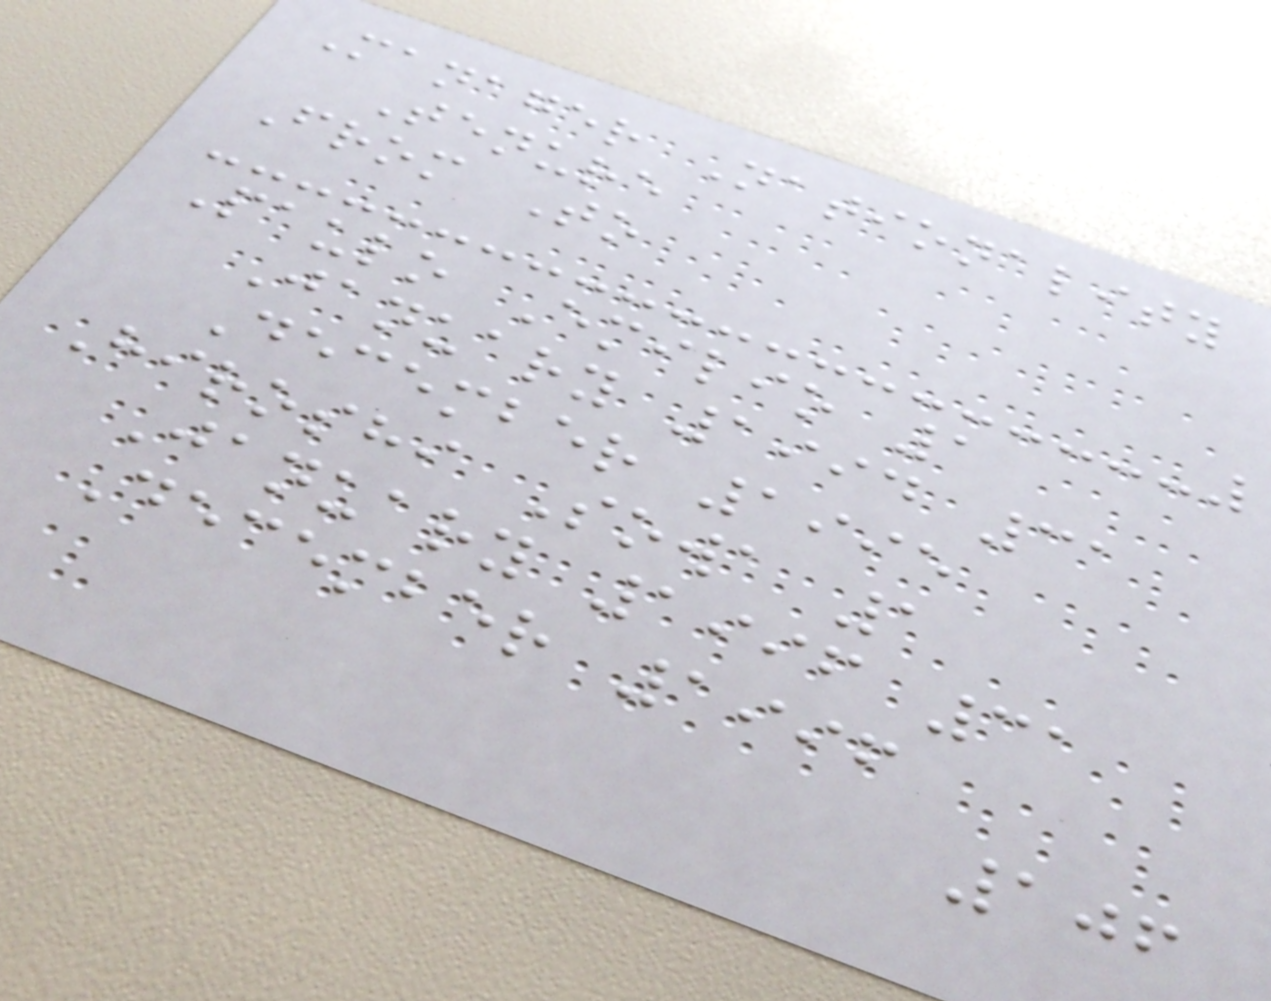Manager Nationality
Tenure
From To
Paulo Emilio 1
January 1994 31
December 1995
Hiroshi Sowa 1
January 1996 31
December 1996
106
